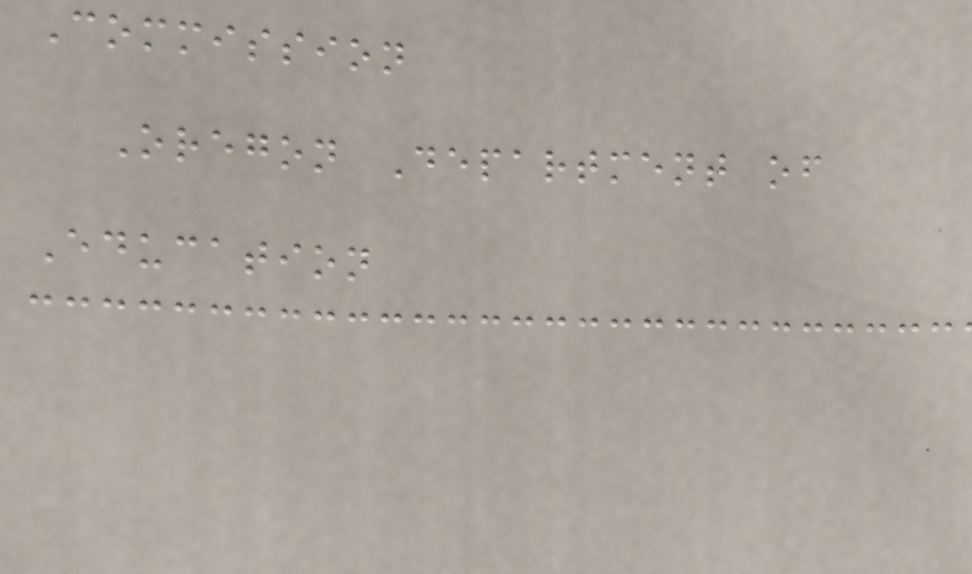Commission
Oregon Department of
Education
